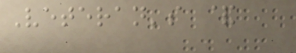Veteran's &
